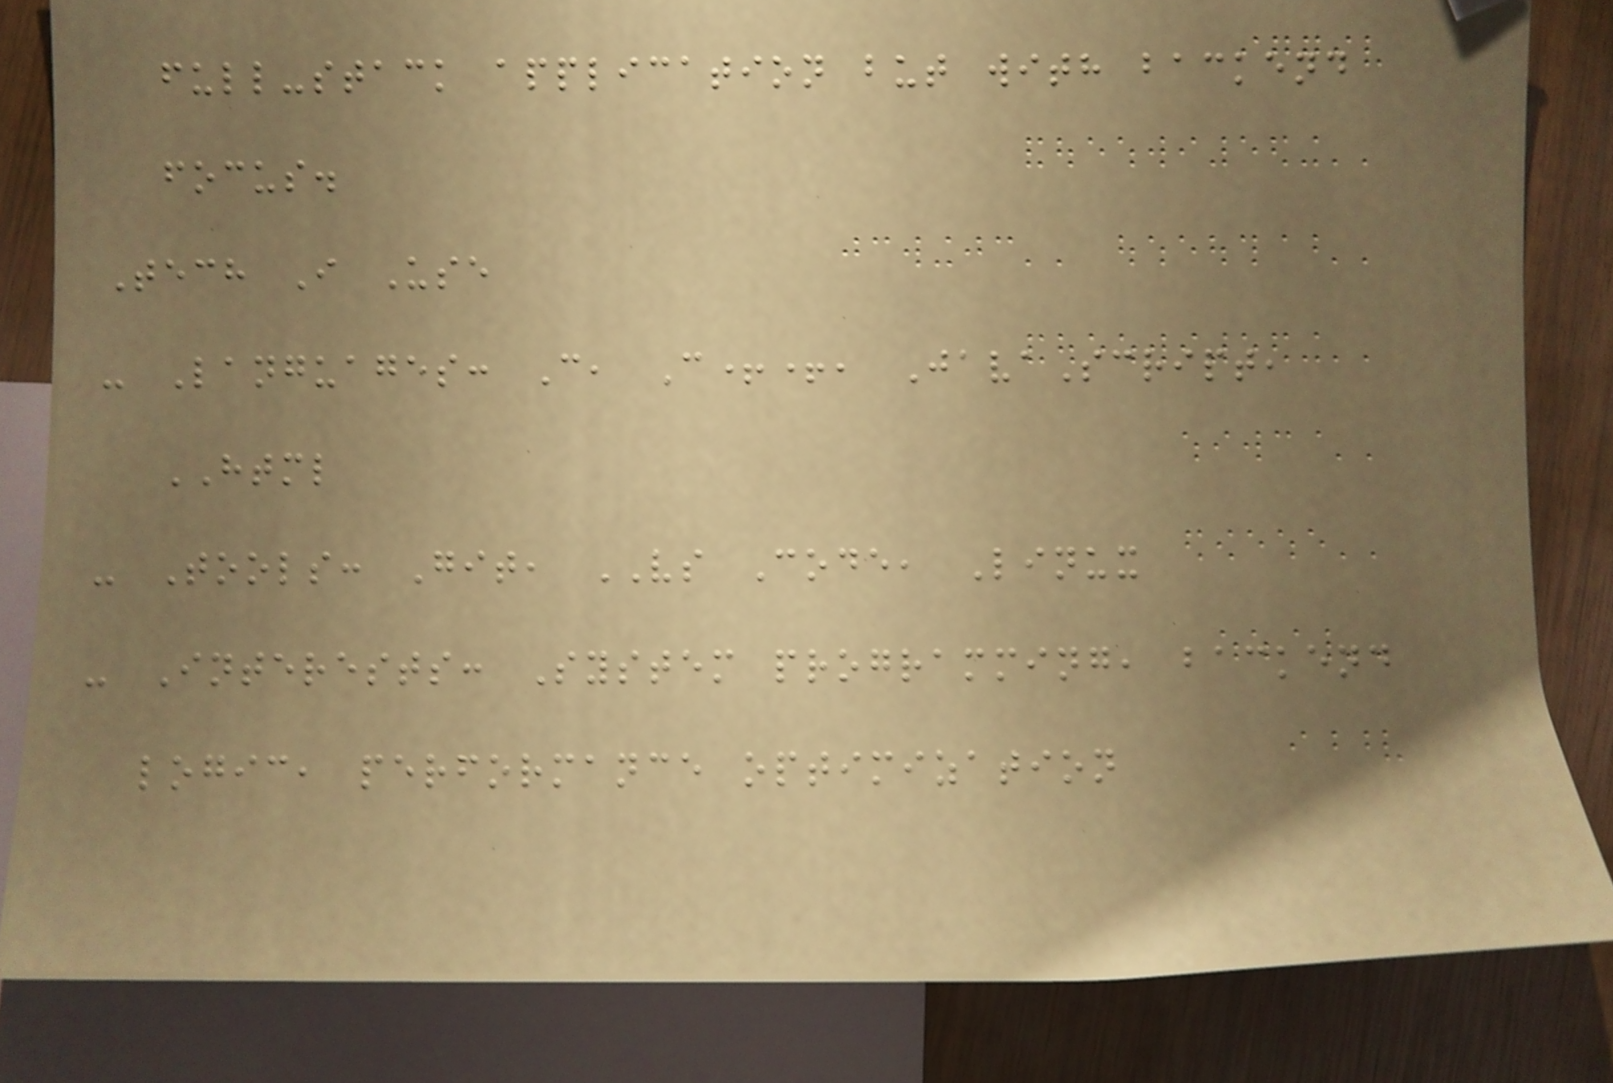full-stack application but with backend
focus.
Tech I Use
- Languages: C, C++, JavaScript,
HTML
- Tools: Git, VS Code, Linux
- Interests: System programming, backend
logic, performance optimization
